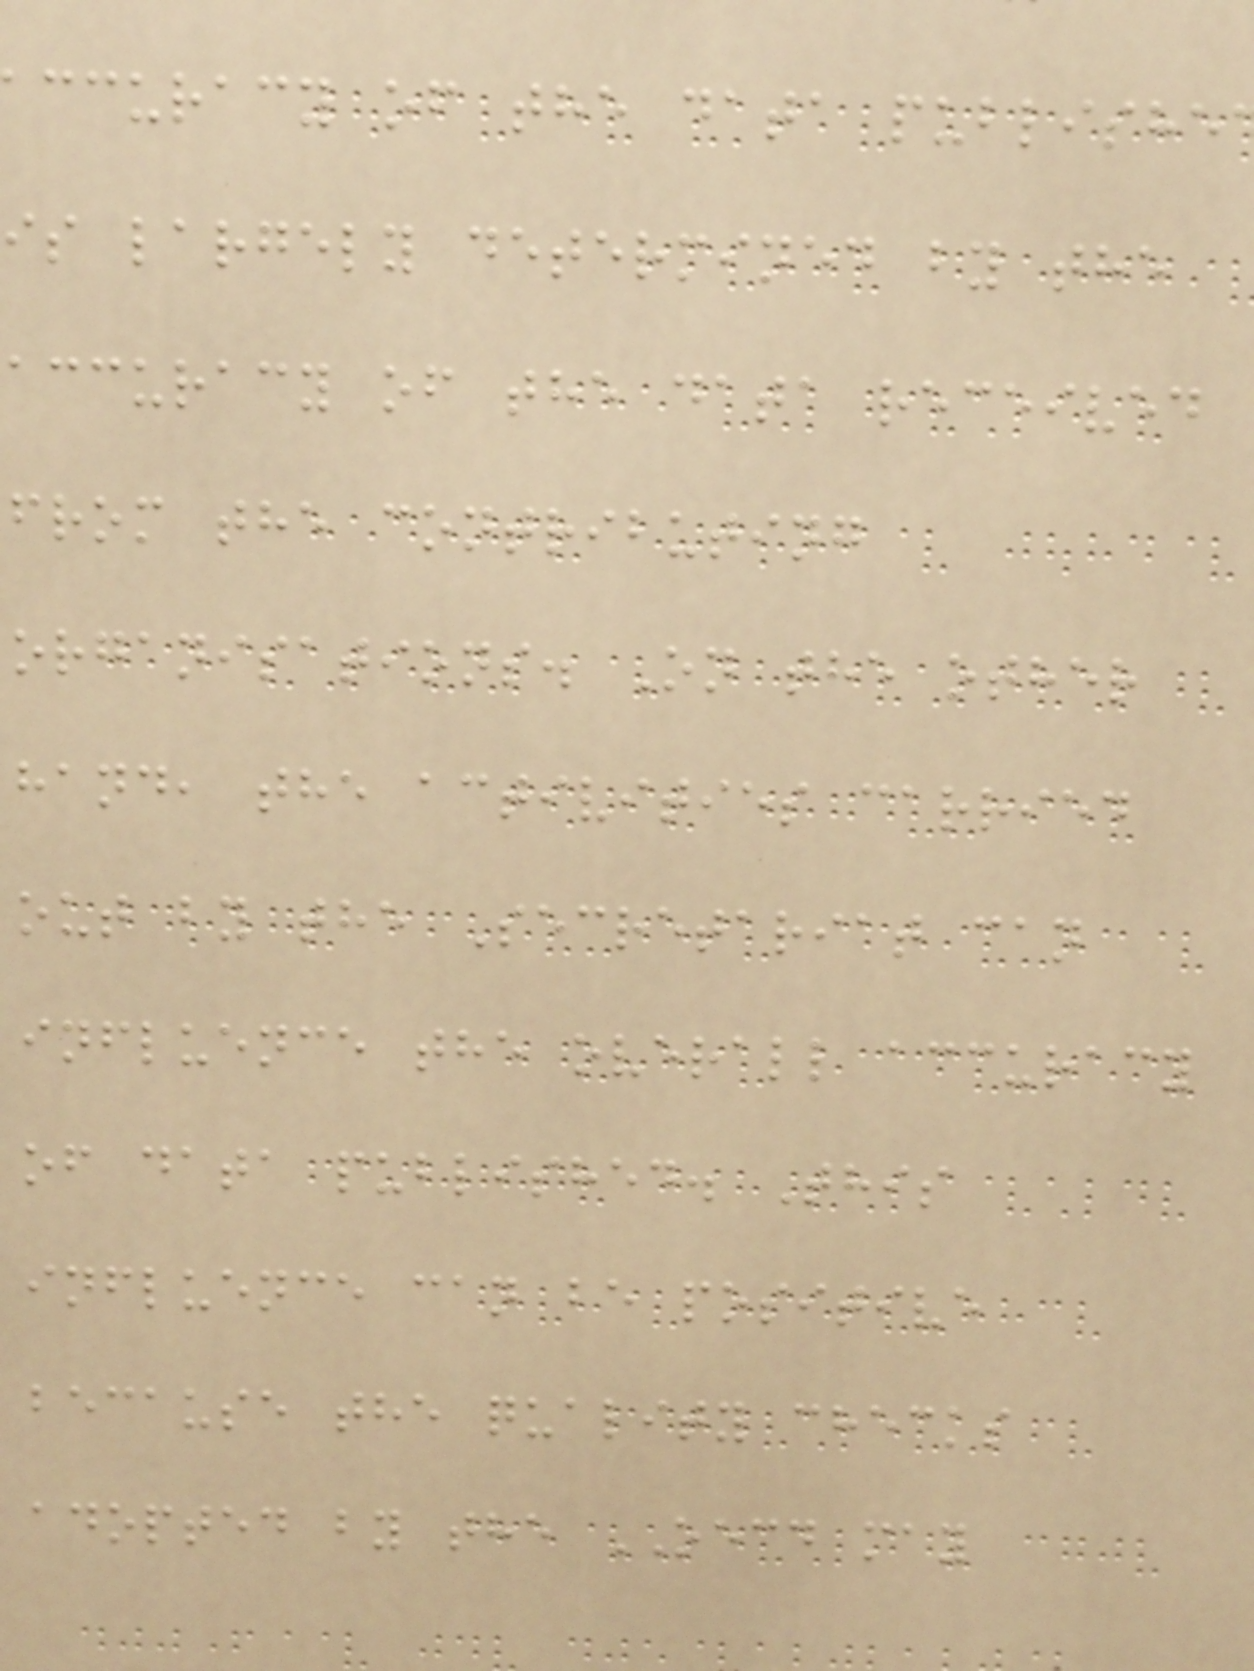ccuracy of the data publishe
is largely determined by the
accuracy of the data received
from the contributing
organisations. On the other
hand, the activities carried
out by the Secretariat can
influence the overall accuracy
of data published. This
influence can be positive
because the quality checks
adopted by the OECD may
